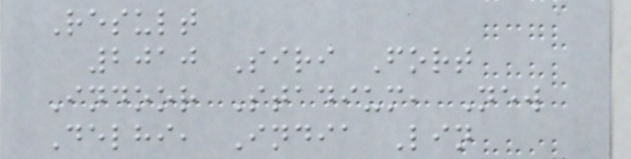Result
2010 Siri Fort
Indoor Stadium, New
Delhi, India Lin
